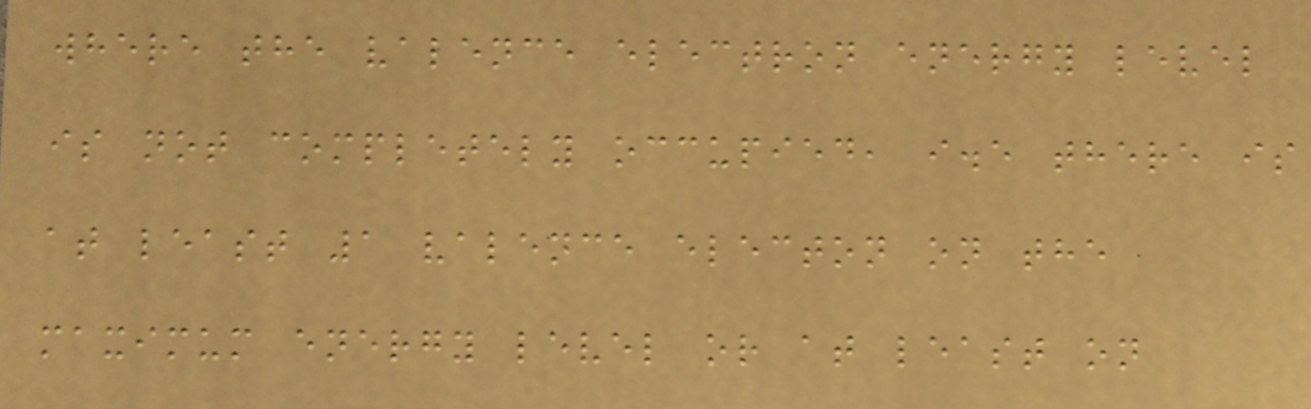where the valence electron energy level
is not completely occupied, i.e there is
at least 1 valence electon on the
maximum energy level or at least on
